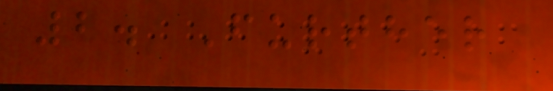2. Further
